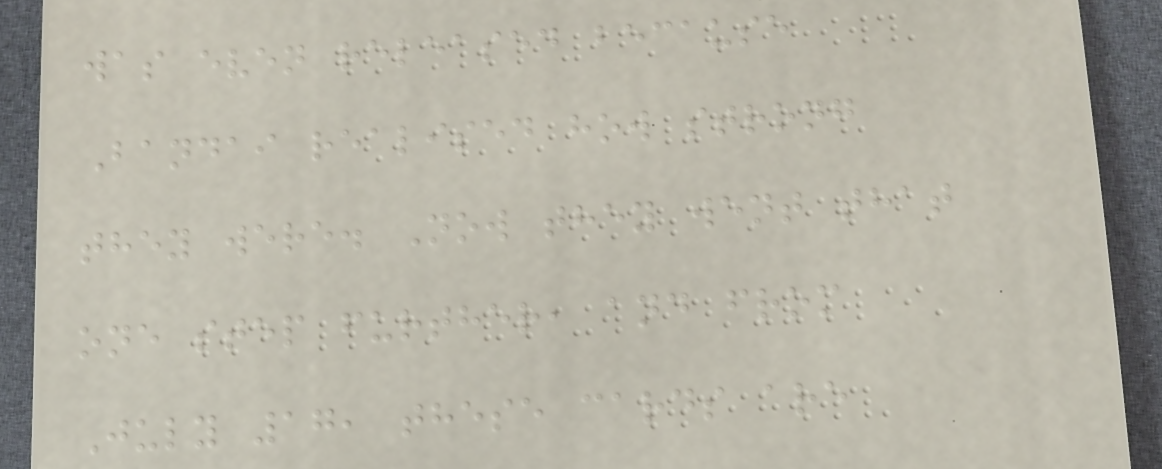was even released because
Bandai realised how strong
they were. Now they went that
one step further, and from
July 17, these cards are
